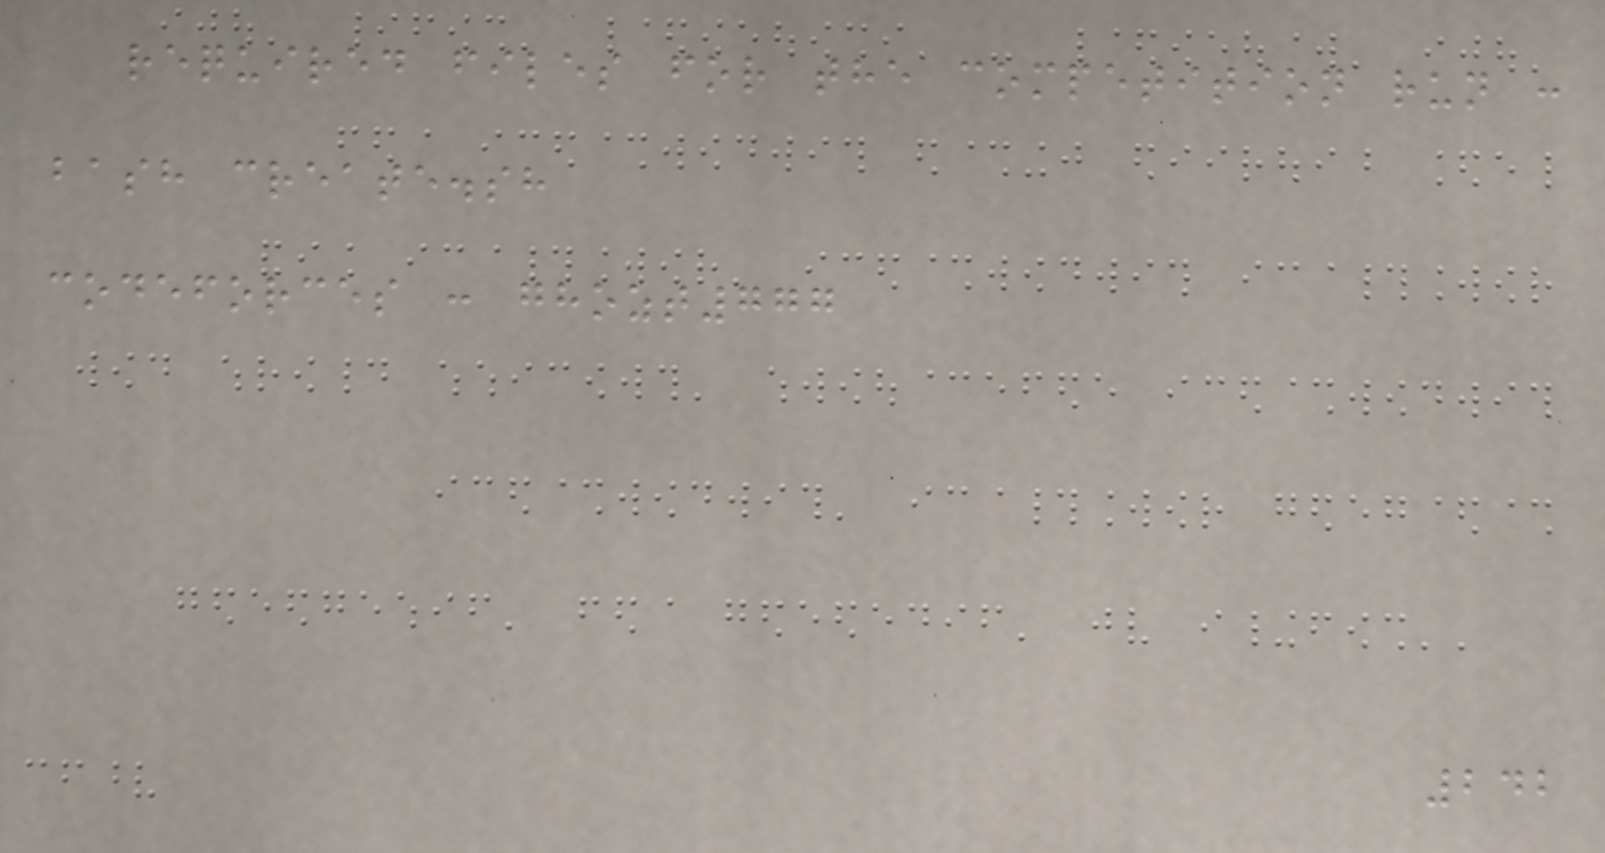required files for the competition run :
bash create.sh
codeforces : ghozt777
242
